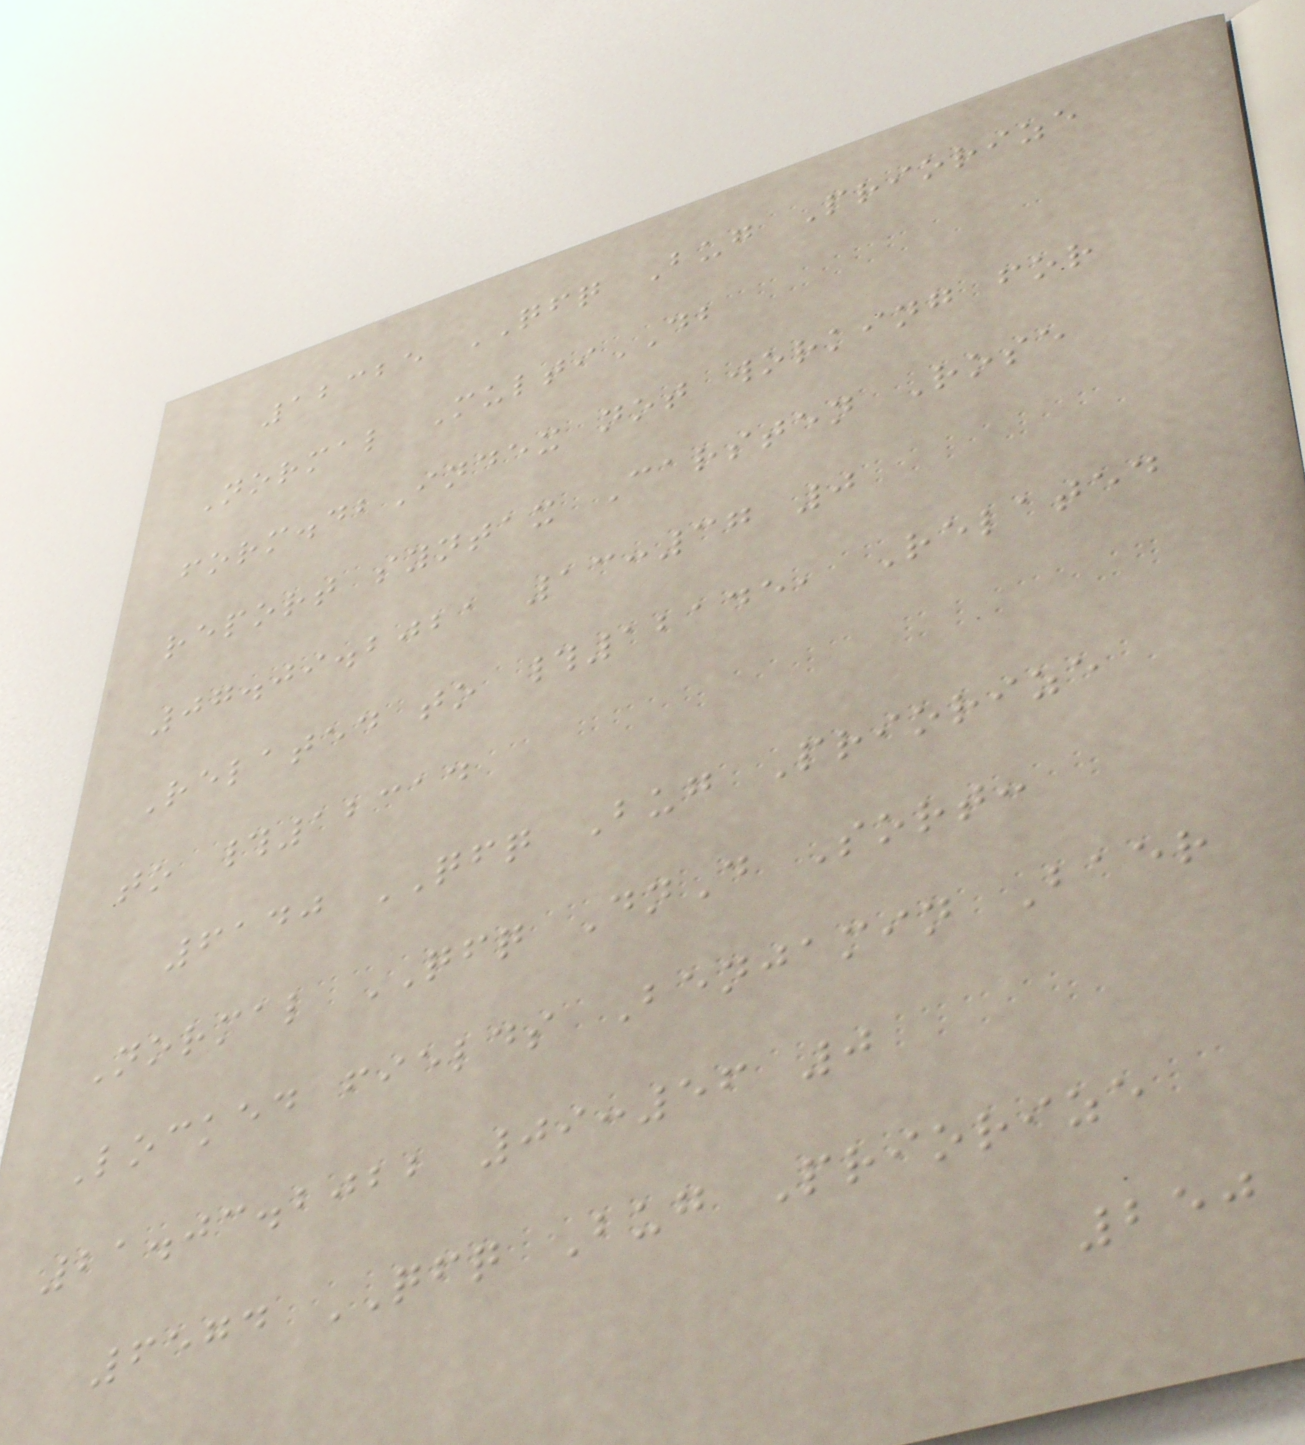12325 QFQ Bug Priorize
Normal MultiDB
form.dbIndex not working for
report syntax Carsten Rose
07.09.2021 13:37 0
Related to #12145, Related
to #12314
6140 QFQ Bug Priorize
Normal QFQ DnD Sort:
Locked fields Benjamin Baer
21.03.2022 09:56 0
6574 QFQ Bug Priorize
250
